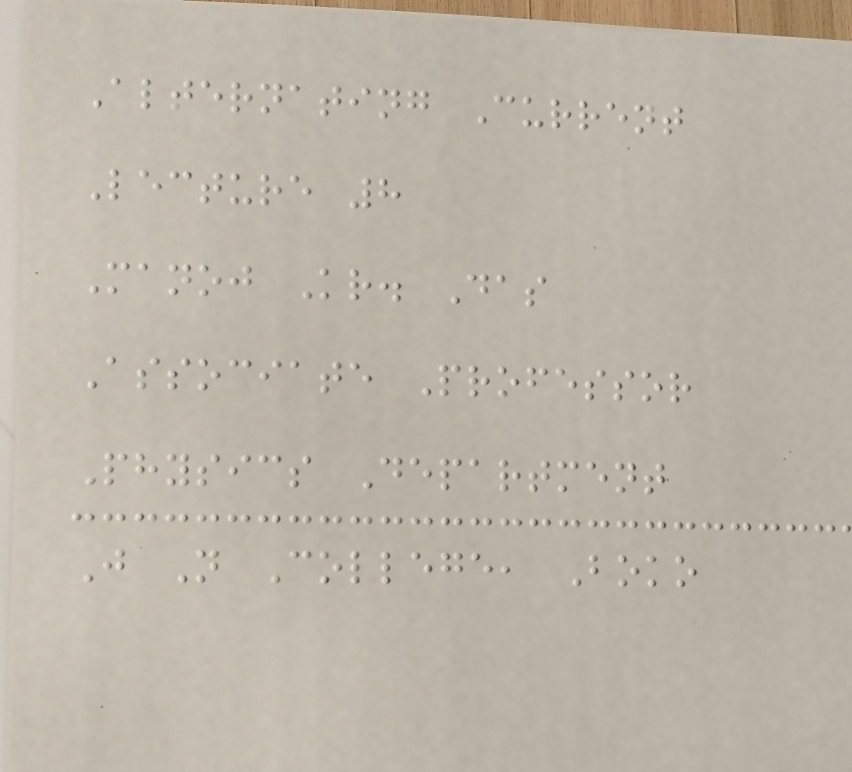Alternating Current
Lecture 8
Manoj Kr. Das
Associate Professor
Physics Department
J N College, Boko
